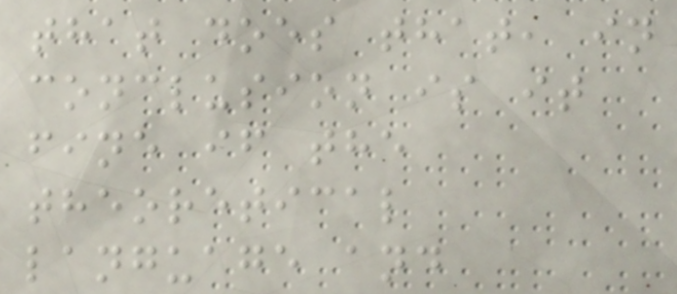that does that, in
conclusion is it
fine if the
theoretical
language and
